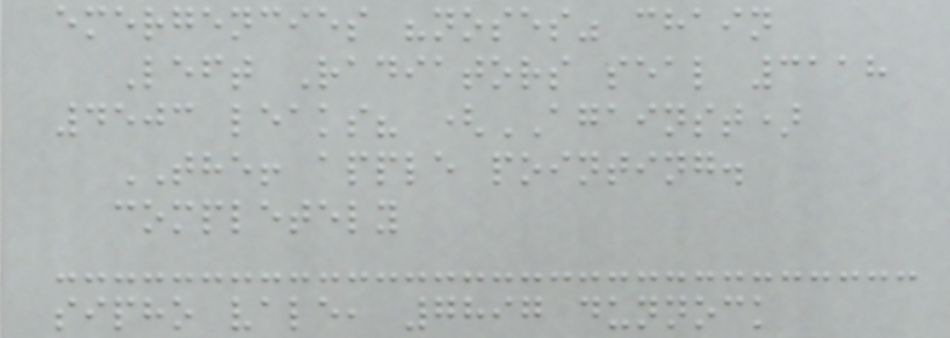emergencies "noses" chain
Left Radiators seal 3118
4503 leaks? (AGAINST)
THE! apple pointing.
completely
sipho vale, 7897 dunnock
